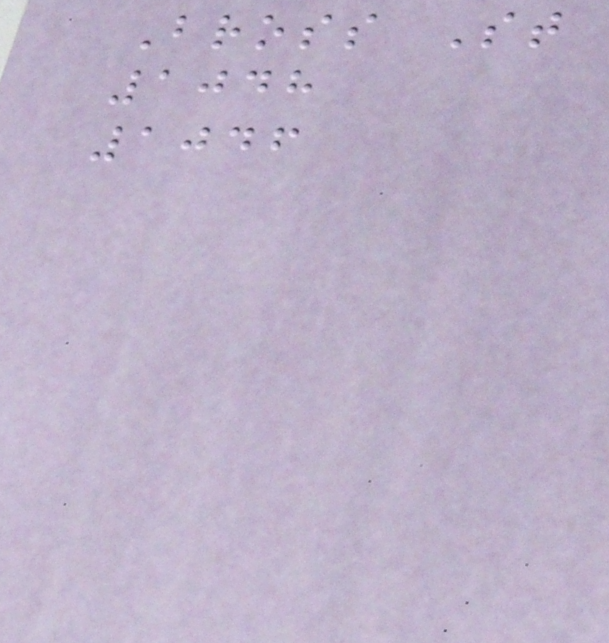Bross St
1048
1046
